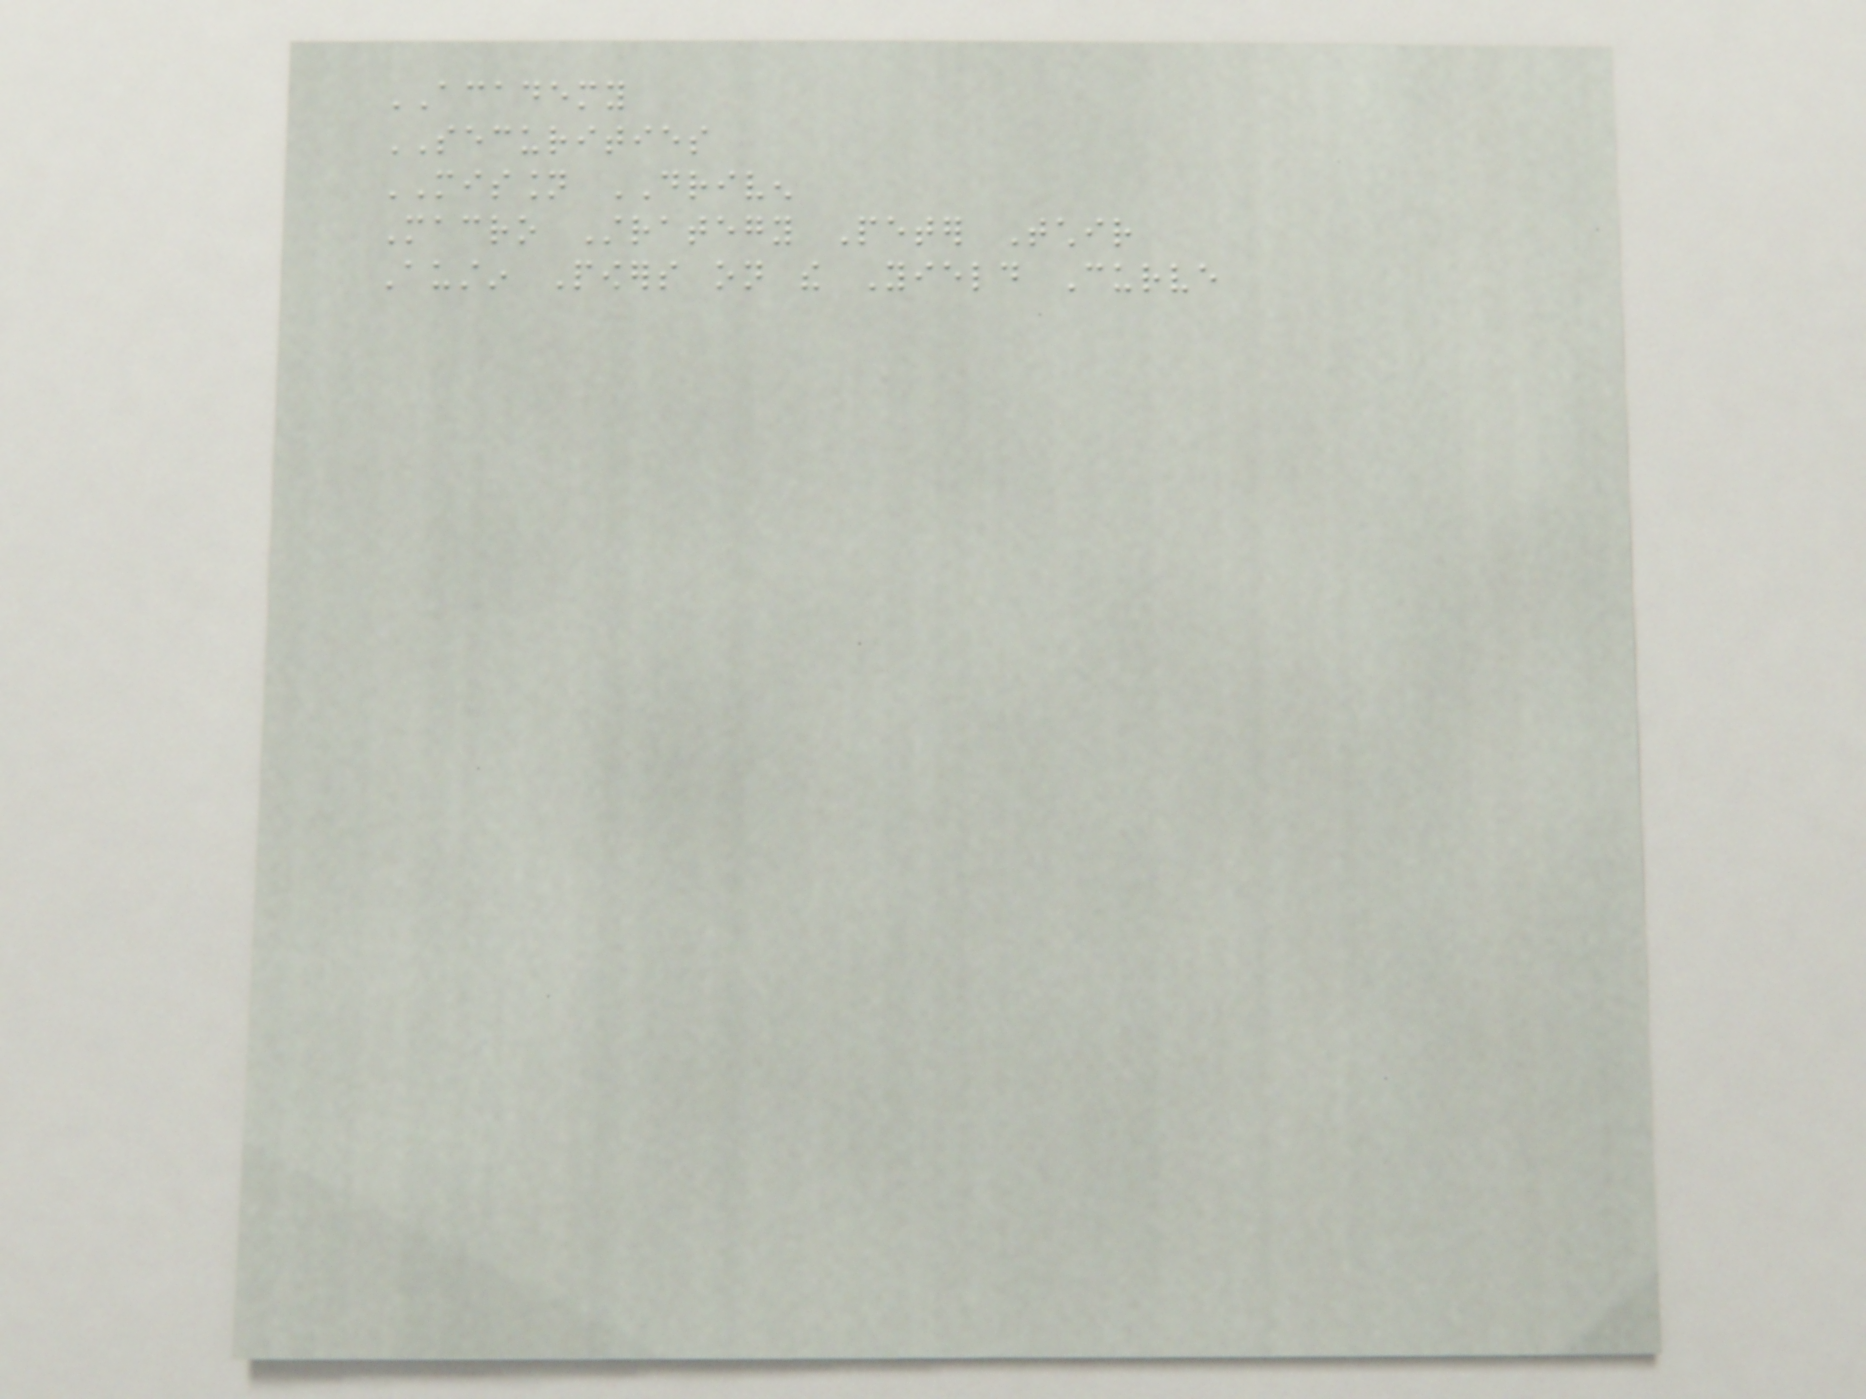ACADEMY
SECURITIES
MISSION DRIVEN
Macro Strategy Peter Tchir
Austin Powers on the Yield Curve
